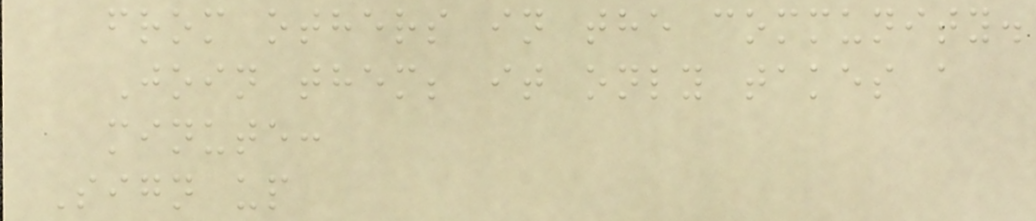from others in the community.
Join them; it only takes a
minute:
Sign up
